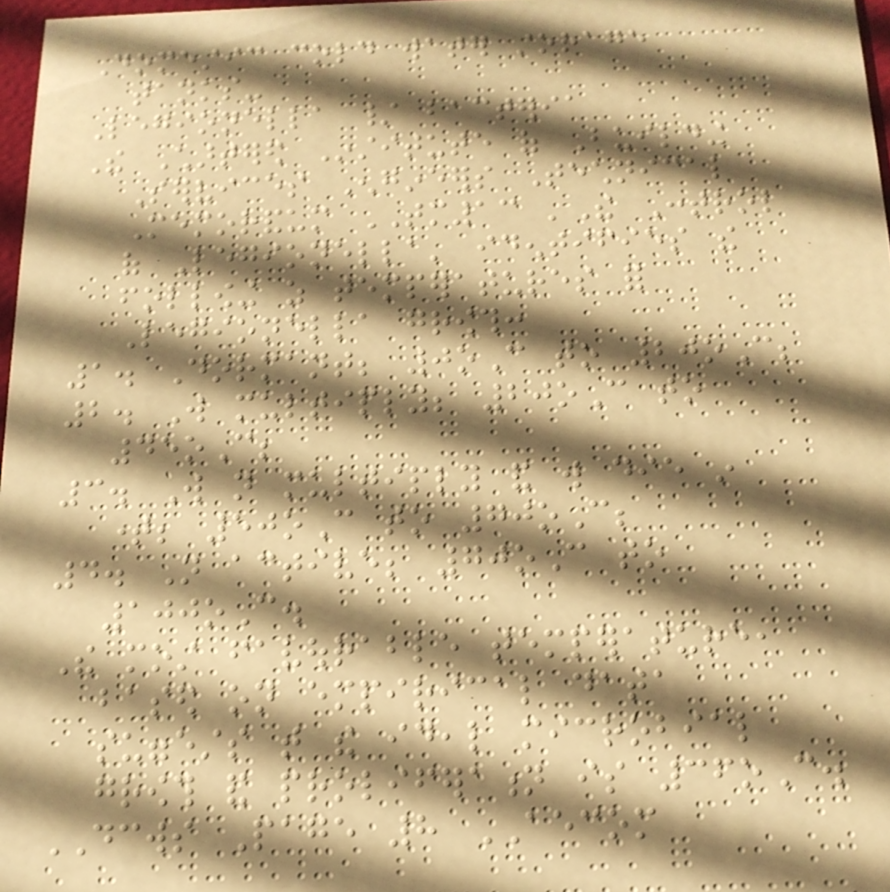Domestic cold water storage
tanks-
Legionella / bacteria
The Chartered Institute of Building
Services Engineers Technical
Memorandum TM13 'The Control
of Legionella' identifies the
following as temperatures for
Legionella growth:
1. Dormant; 0oC to 20oC;
2. Will multiply; 20oC to
45oC;
3. Will not multiply and will die in
time; 50oC to 70oC;
4. Not active; 70oC to
100oC.
The most favourable temperature,
based on empirical data
suggests that the ideal microbial
growth and proliferation is 36oC.
DCWS Page 8 AECOM
